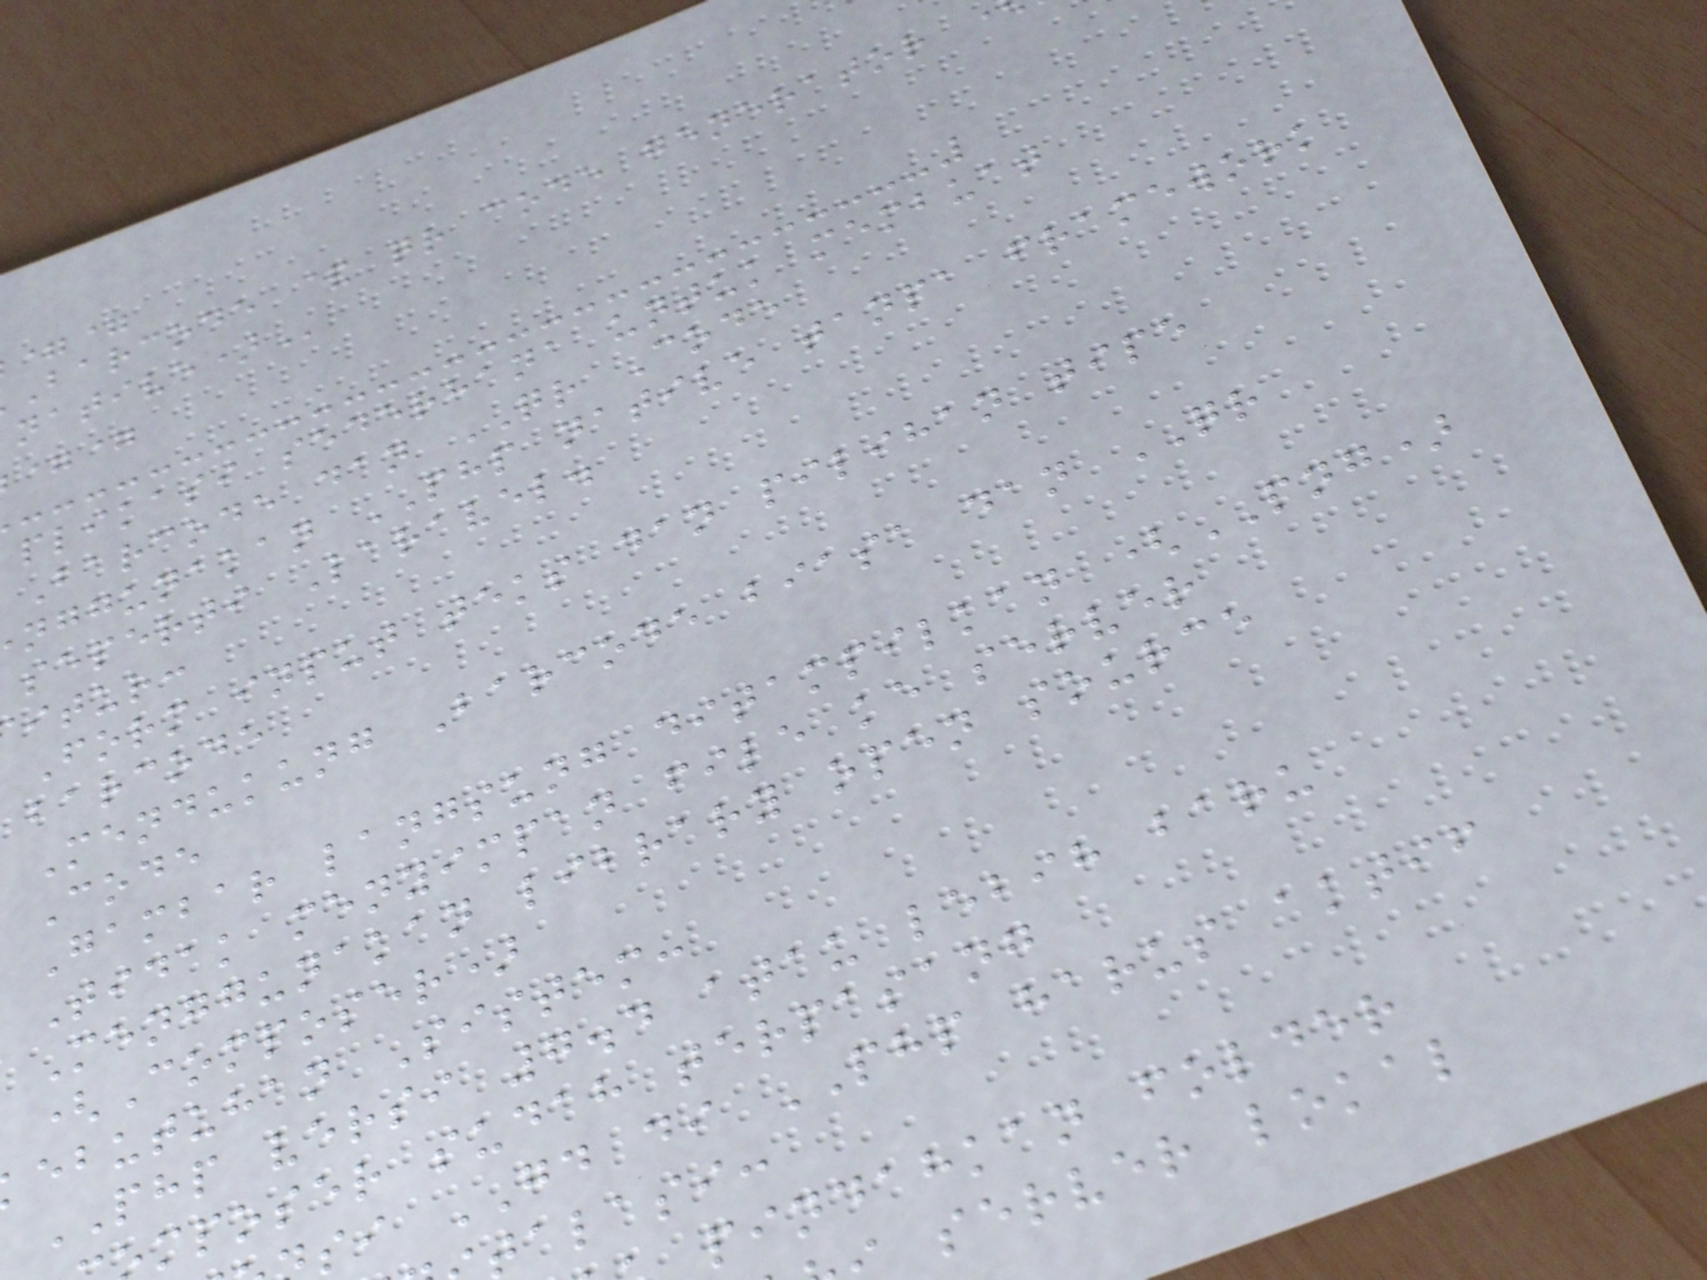==
barcode & qr code generator
==
plikasi sederhana untuk membuat
Barcode dan QR Code
nggunakan PHP native tanpa framework
seperti Laravel.
itur:
Form input teks dan pilihan tipe
barcode
Mendukung Barcode biasa dan QR
Code
Gambar langsung ditampilkan (PNG)
Tidak menyimpan file ke server
Menggunakan library open source
(Composer)
ebutuhan Sistem:
PHP versi 7.4 atau lebih baru
mposer sudah terpasang
si GD di PHP harus aktif
alasi:
pindahkan folder
server lokal
